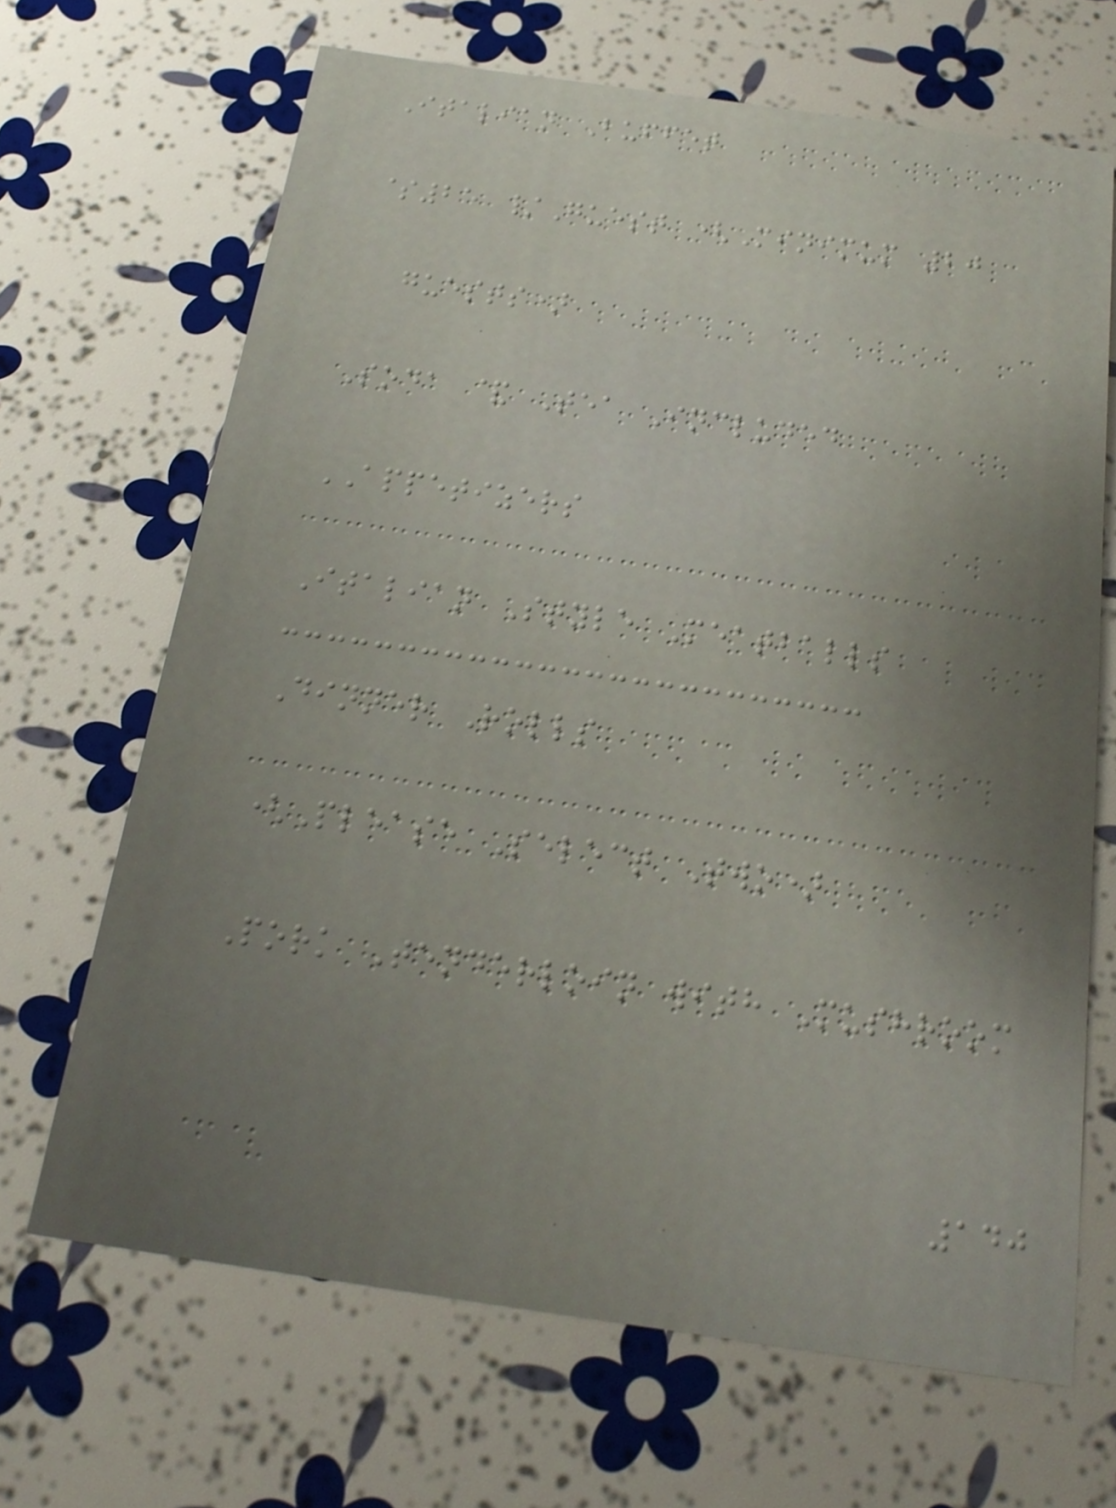Italian Buffet
$25 /Guest (Minimum 20
guests)
Soda & Tea Included
APPETIZERS
Italian Style Meatballs
Dinner Rolls
(Please Select Two)
Pork Tenderloin with Mushroom
140
